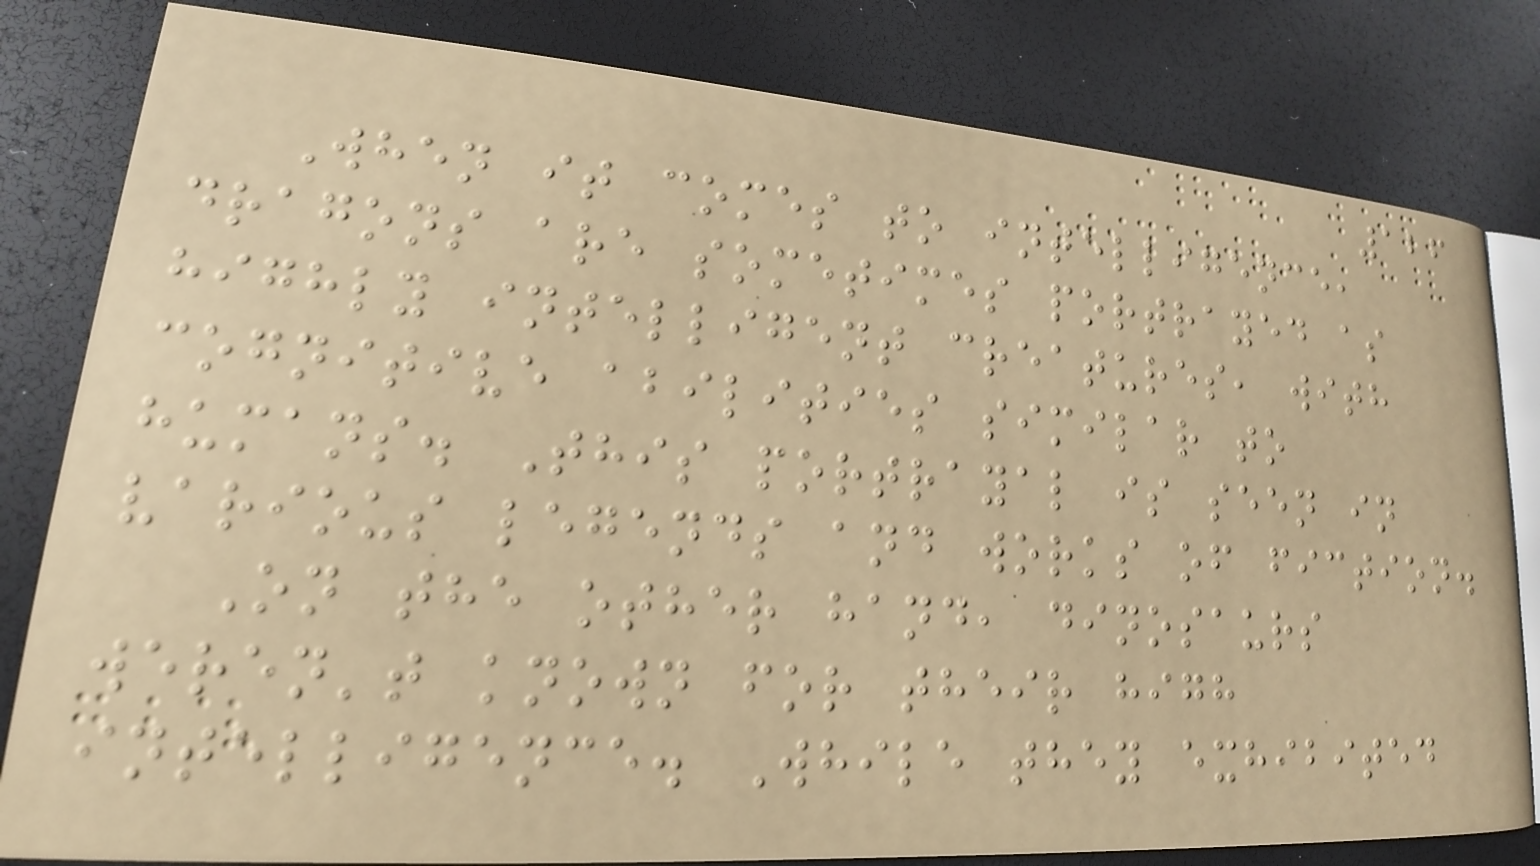126
When it comes to intelligence,
dragons are sometimes portrayed as
highly intelligent creatures, with
cognitive abilities similar to
humans. This portrayal is seen in
various legends and works of fiction.
On the other hand, dinosaurs
weren't known for their high
intelligence. While they exhibited
